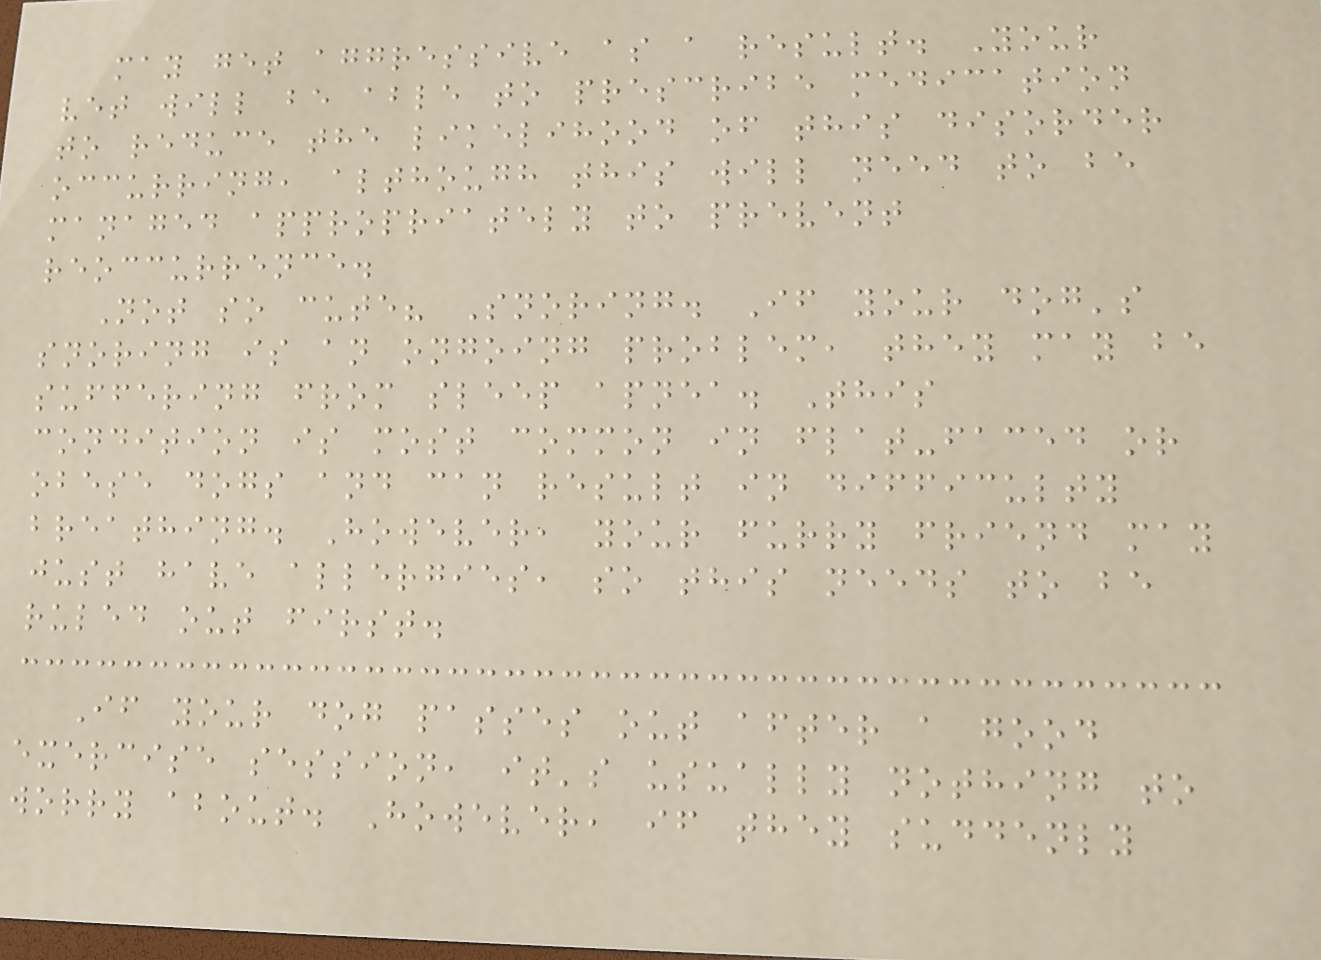may get aggressive as a result. Your
vet will be able to prescribe medication
to reduce the likelihood of this disorder
occurring, although this will need to be
managed appropriately to prevent
reoccurrence.
Not so cute? Snoring. If your dog's
snoring is an ongoing problem, they may be
suffering from sleep apnea. This
condition is most common in flat-faced or
obese dogs and can result in difficulty
breathing. However, your furry friend may
just have allergies, so this needs to be
ruled out first.
If your dog passes out after a good
exercise session, it's usually nothing to
worry about. However, if they suddenly
